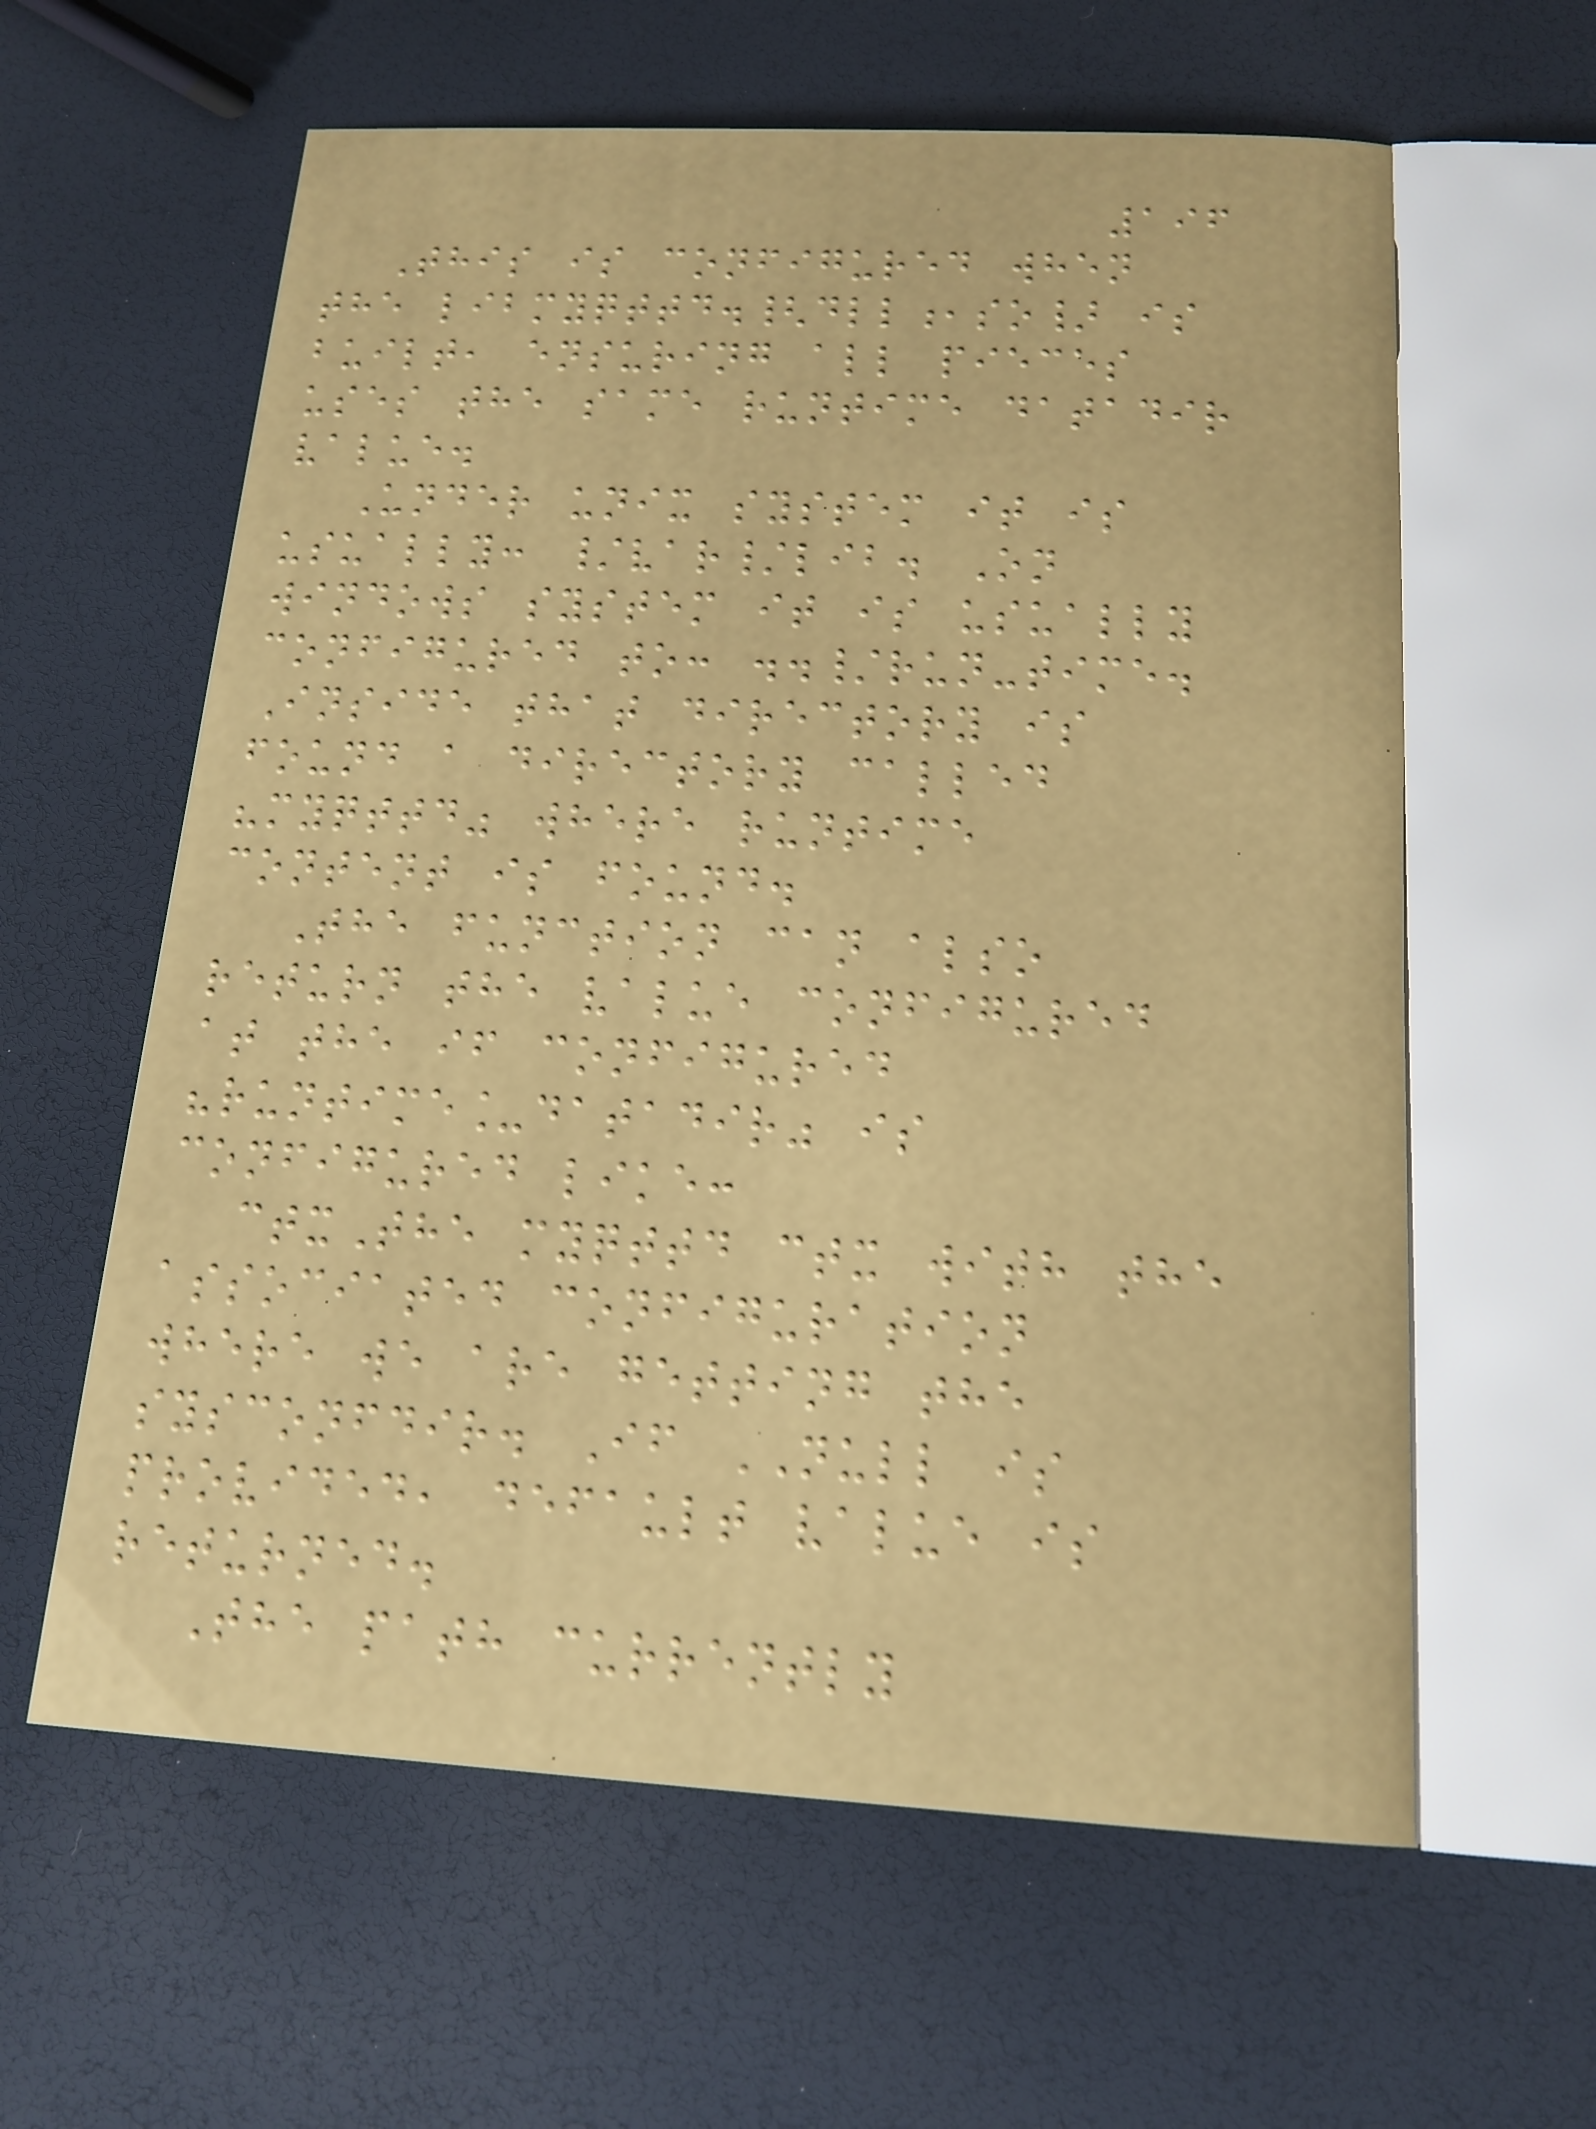196
This is configured when
the libmyqttd.{dll,so} is
built, ensuring all pieces
uses the same runtime datadir
value.
Under unix system it is
usually: /var/lib. On
windows system it is usually
configured to: ../run-time.
Inside that directory is
found a directory called
"myqttd" where runtime
content is found.
The function can also
return the value configured
at the if configured
"runtime_datadir" is
configured like:
ctxThe myqttd ctx with the
associated configuration
where we are getting the
sysconfdir. If NULL is
provided, default value is
returned.
The path currently
